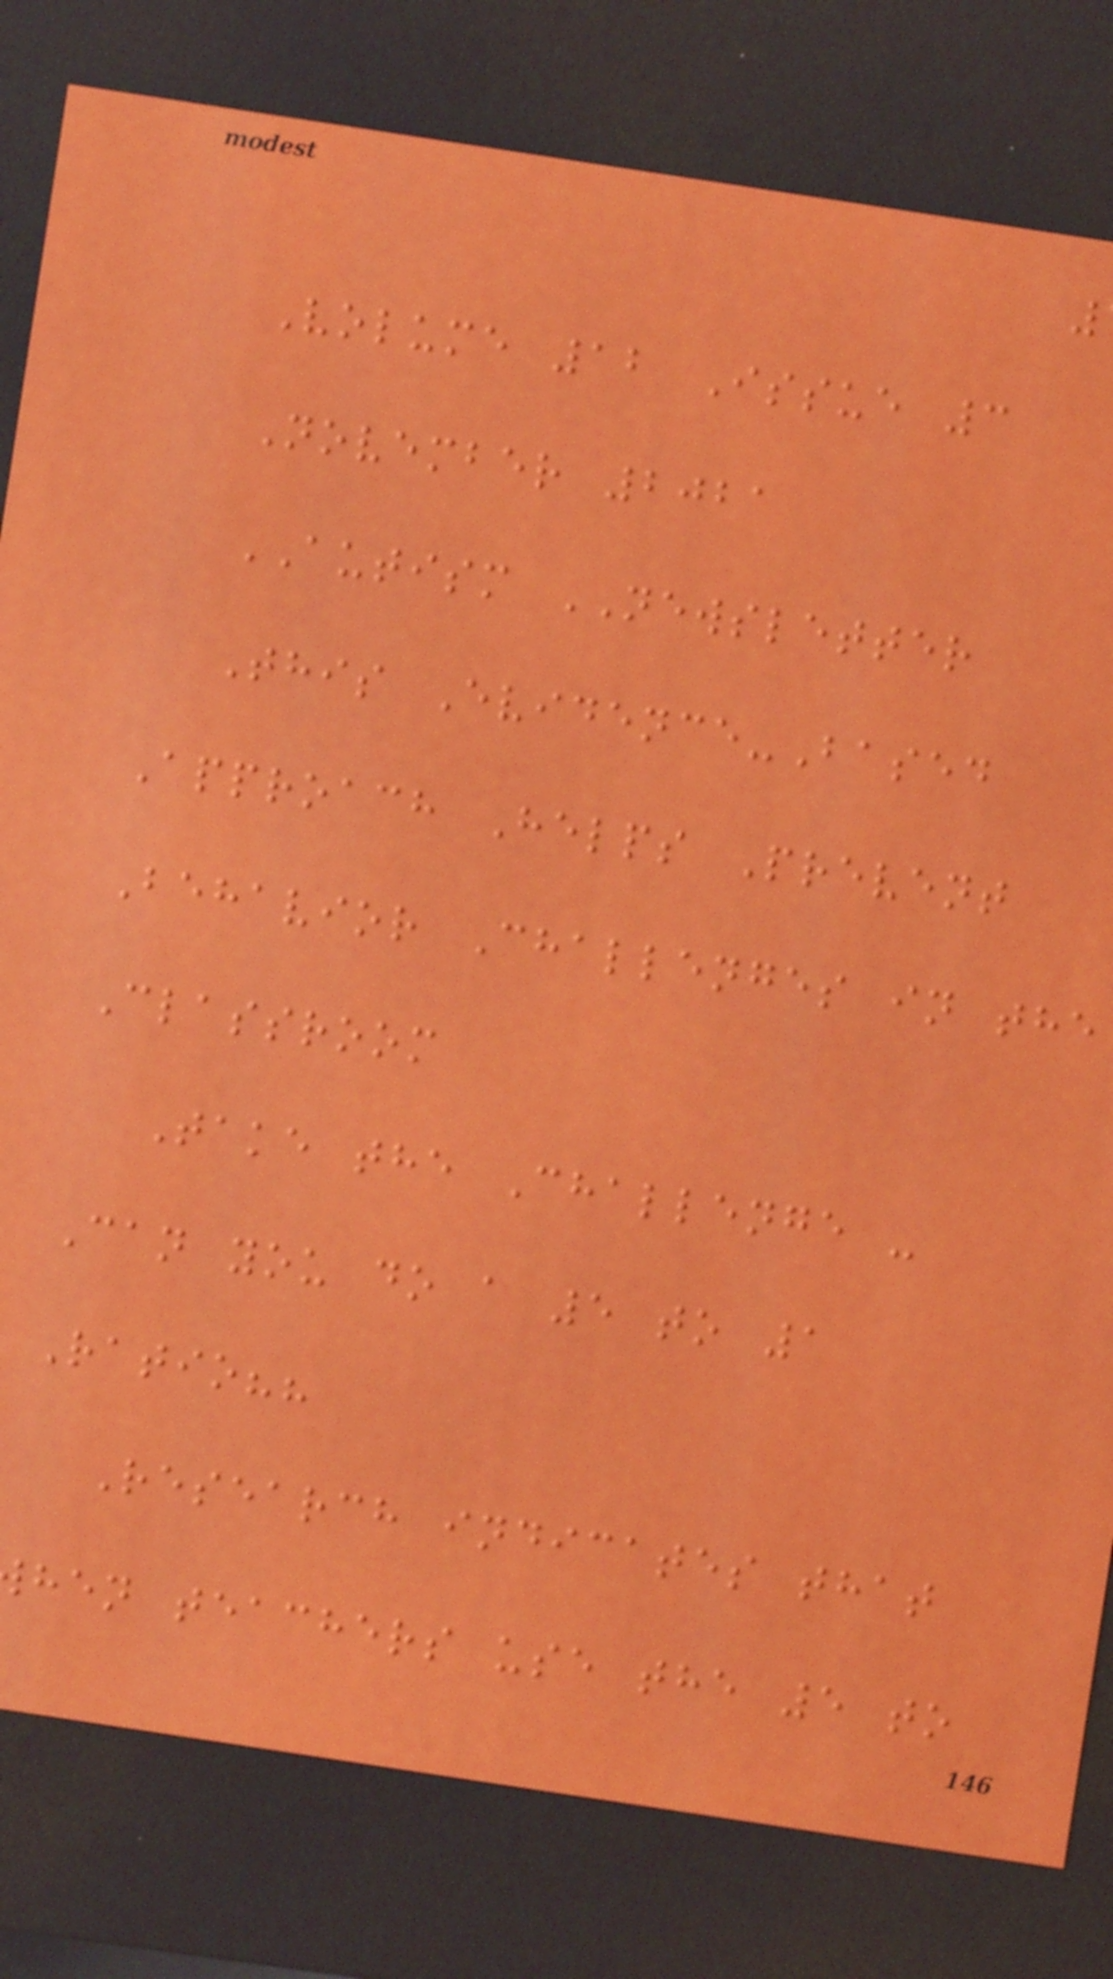Volume 12 Issue 3
November 2021
AUTISM NEWSLETTER
This Evidence-Based
Approach Helps Prevent
Behavior Challenges in the
Classroom
Take the Challenge -
Can you do a 5 to 1
Ratio??
Research indicates that
hen teachers use the 5 to
